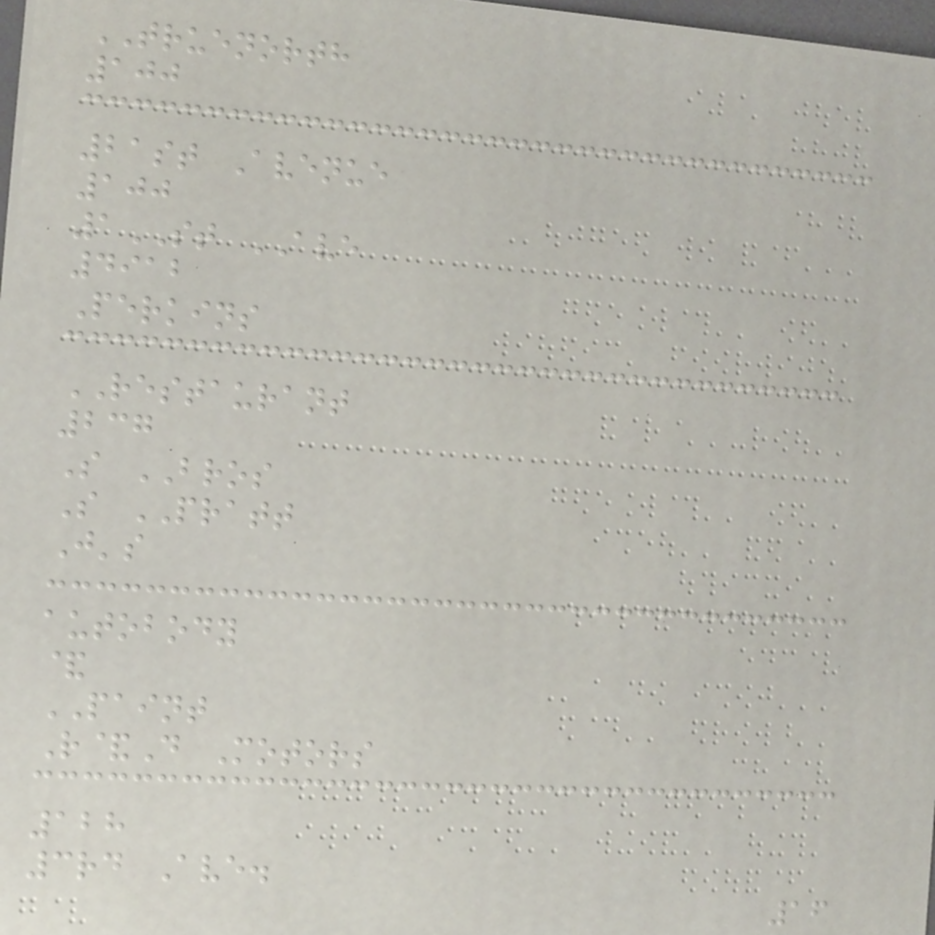TRUENORTH
100
21st Avenue
100
1ST AVE
4912
Perkins
RESTAURANT
237
S BROS
S PRATT
J's
autobody
&
PAINT
R&D Motors
128
3rd Ave.
16
